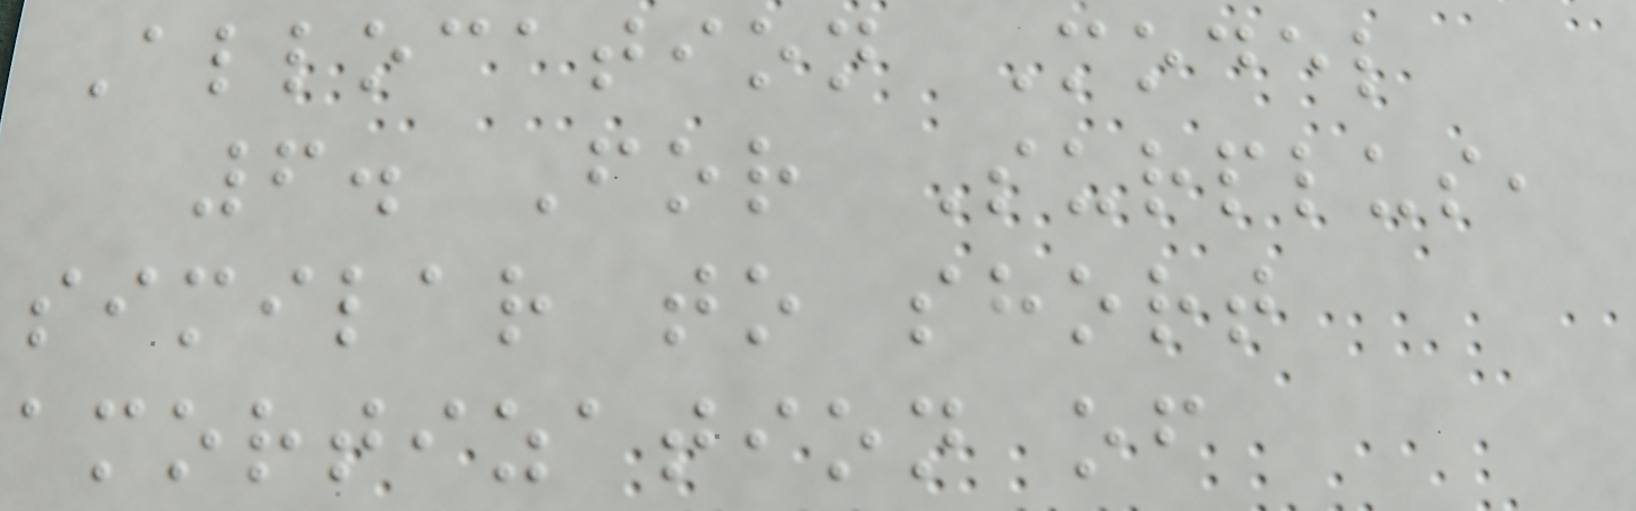Allocation Model
6. For Surplus,
similar to short
amortization of
